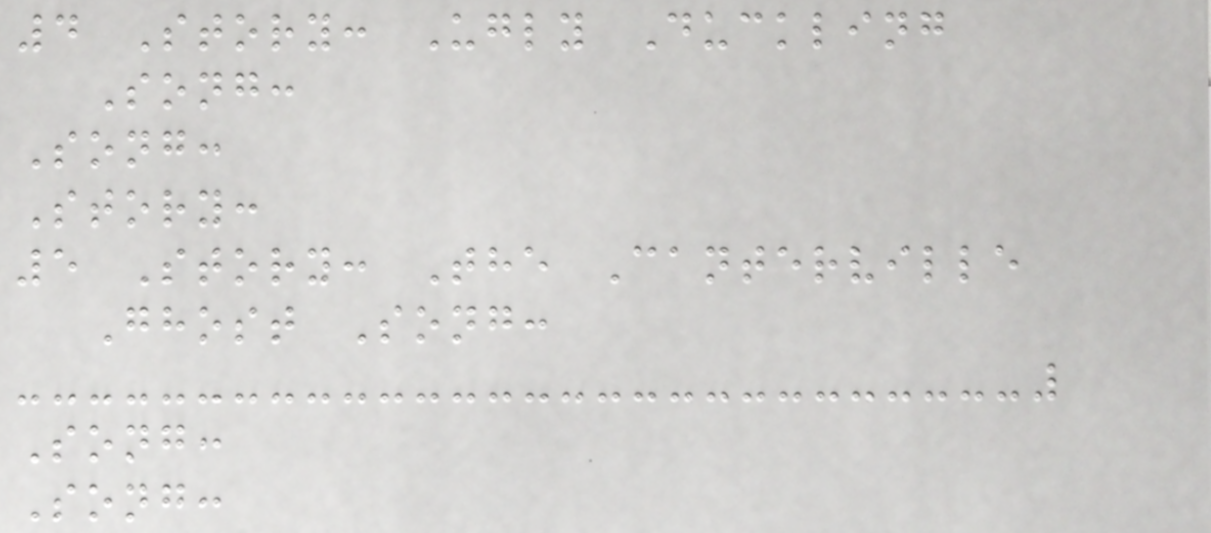4 Story: Ugly Duckling
Song:
Song:
Story:
5 Story: The Canterville
Ghost Song:
Song:
Song:
